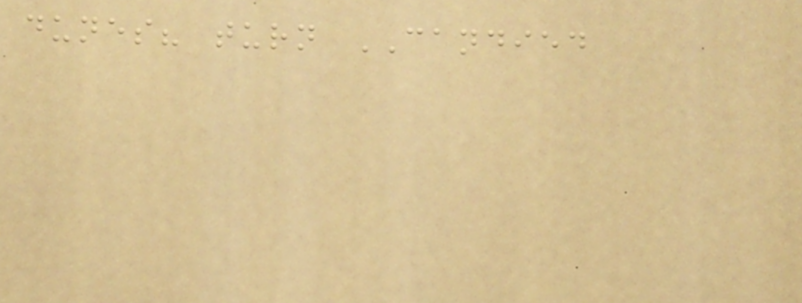dunes? turn CANDIED
